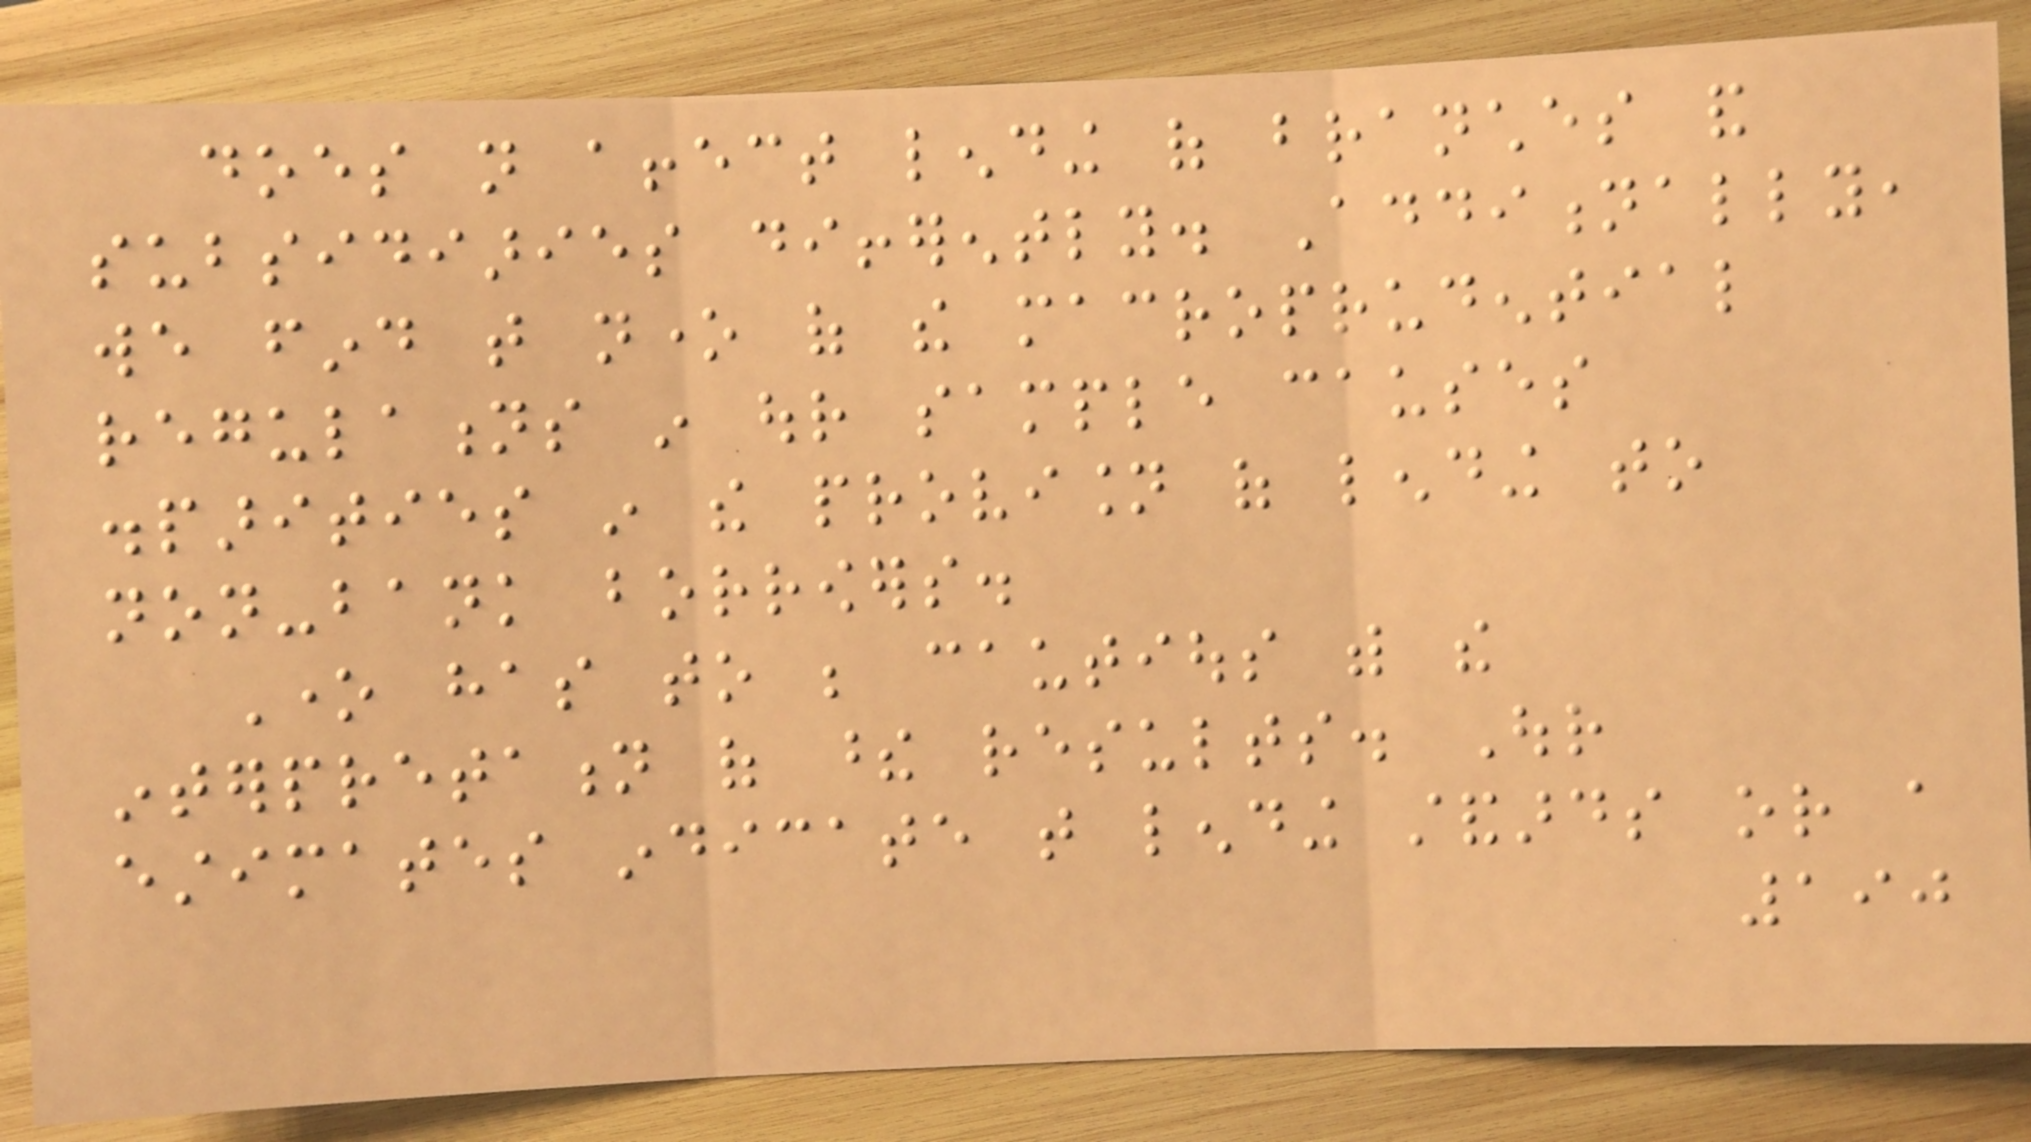does not affect lending of branches and
subsidiaries differently. Additionally,
we find that none of the macroprudential
regulations in our sample causes
disparities in the provision of lending to
non-bank borrowers.
One has to be cautious with the
interpretation of these results. Our
estimates indicate that lending standards or a
190
